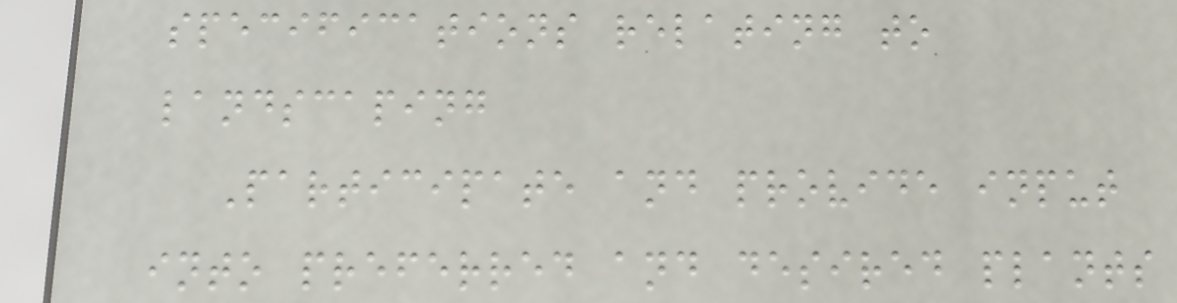specifications relating to
landscaping
Participate and provide input
into preferred and desired plants
